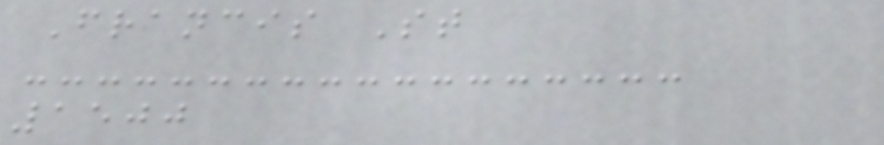Francis St
1500
